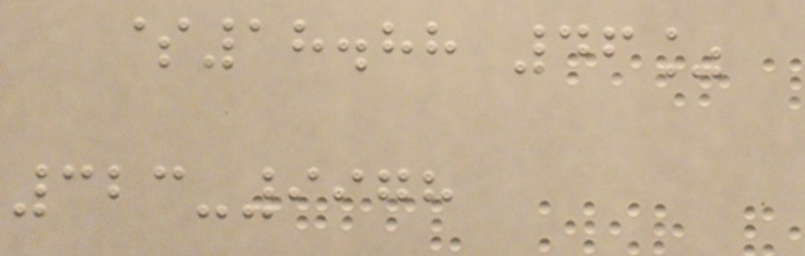$18.88 46%
323-9978
